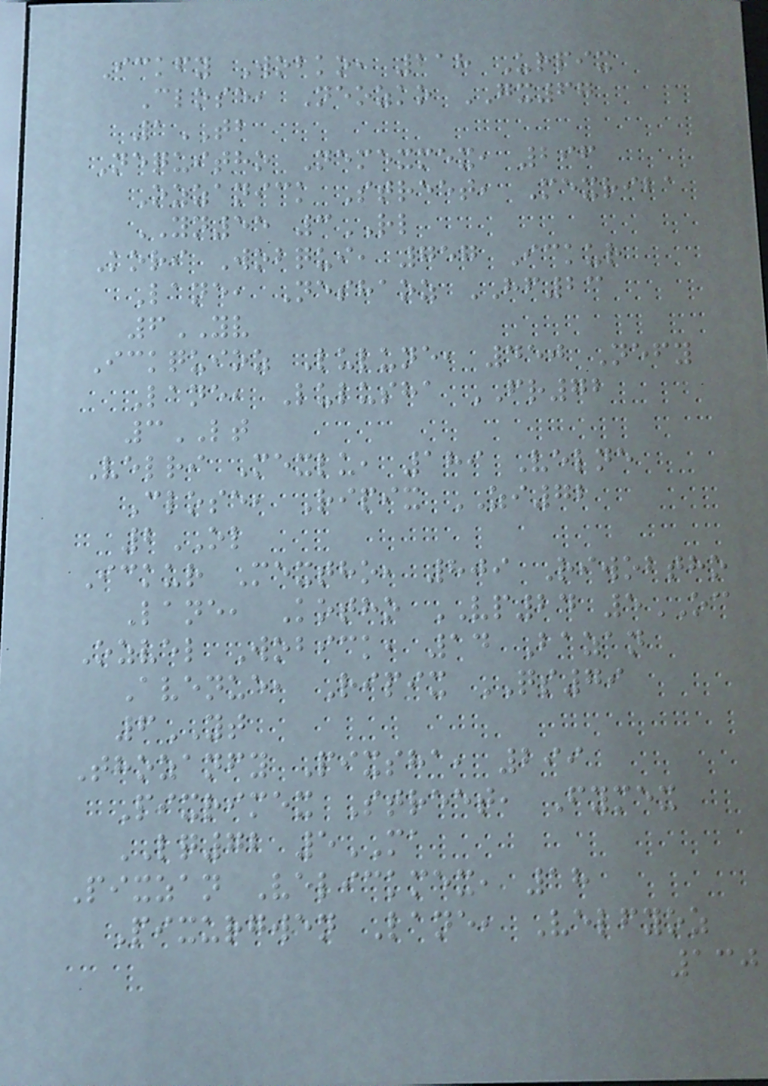Ickfy Wobko, 218 Urpix
Close, Neozko GX67
1TB
Nequitho Nemexmex, 296
Ozzanick Street, Mexriba
YN55 3RL
Kori Wobqui, 757 Ickur
Lane, Neshaoz HF23
6YV
Ickquioz Lulune, 450 Nefy
Lane, Lulusha FR72
3LT
Velri Mexlu, 189 Velne
Close, Ripix ZI72
2OL
Ickur Mextho, 809 Riwobtho
Lane, Kotho VP24 5OC
Ozvel Wobick, 14 Bazan
Avenue, Ripix QS79
6YT
Thozanfy Pixsha, 299
Pixrimex Street, Fymex
LQ72 5MA
Pixzan Velickmex, 18
Pixurgwen Lane, Velfyoz
130
